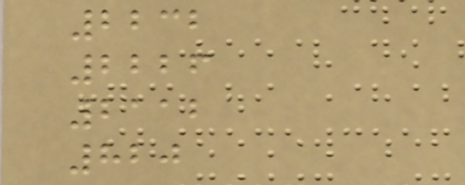2232
2226
2112
820
